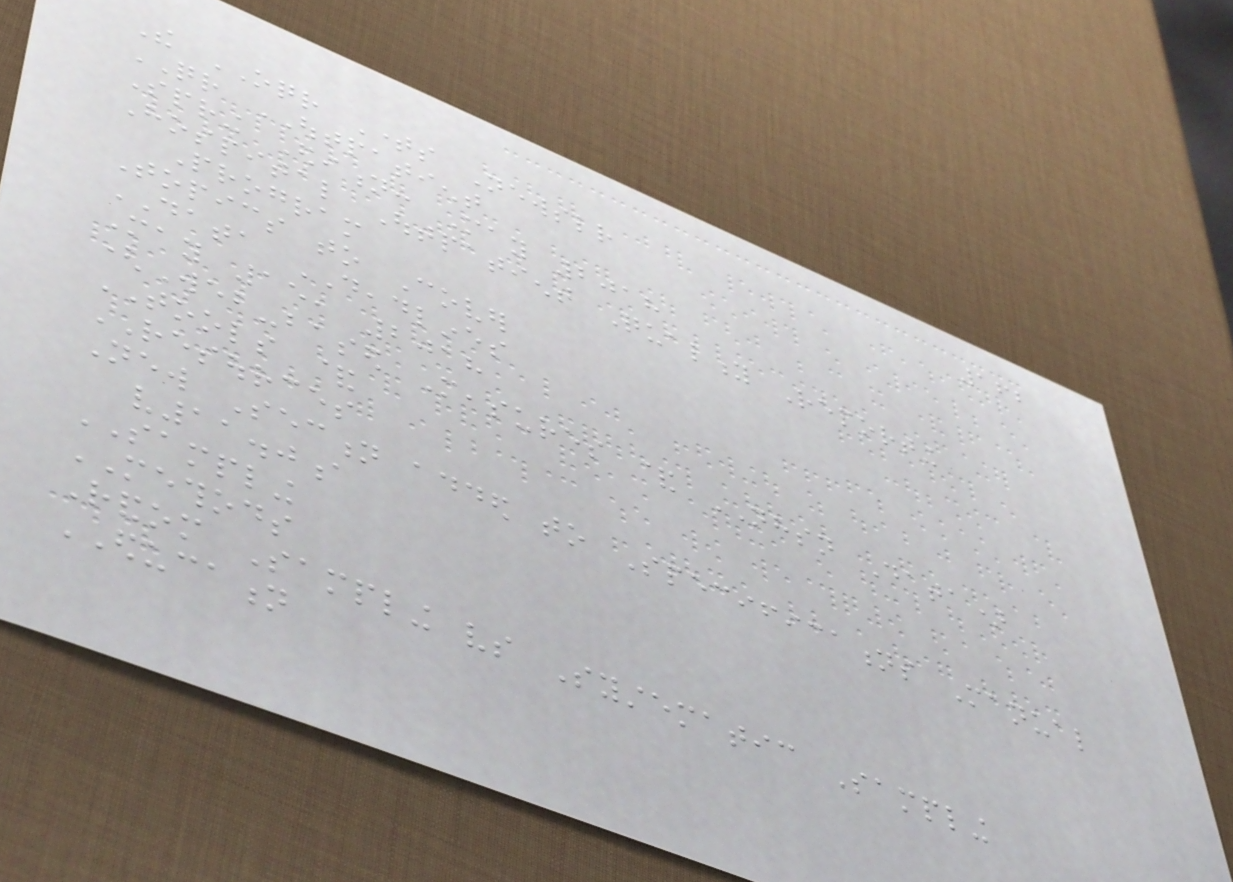162
The OQR Times Newsletter
QR OUTPATIENT
Spring Edition: May 2018
Hospital Outpatient Quality Reporting
Program
Topics to Cover
DATA DEADLINES
May 15, 2018
(Web-based Measures & NHSN Data)
TOOLS &
RESOURCES
New Section added to Specifications Manual
v11.0a
SAMPLING
METHODS
Random Sampling vs Systematic Sampling
EDUCATION
